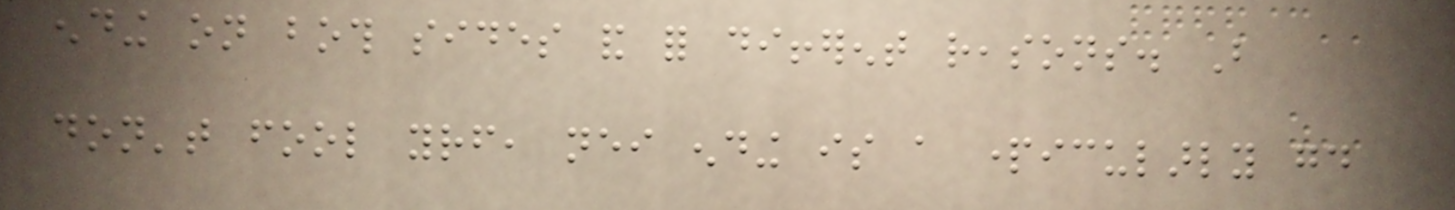ending on both sides and for different reasons. But
don't fool yourself, neither ending is a particularly good
